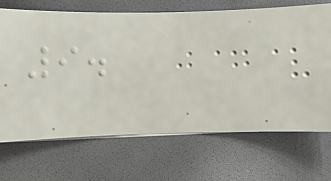9.
